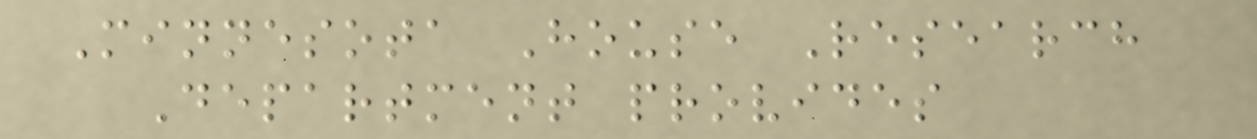Minnesota House Research
Department provides
